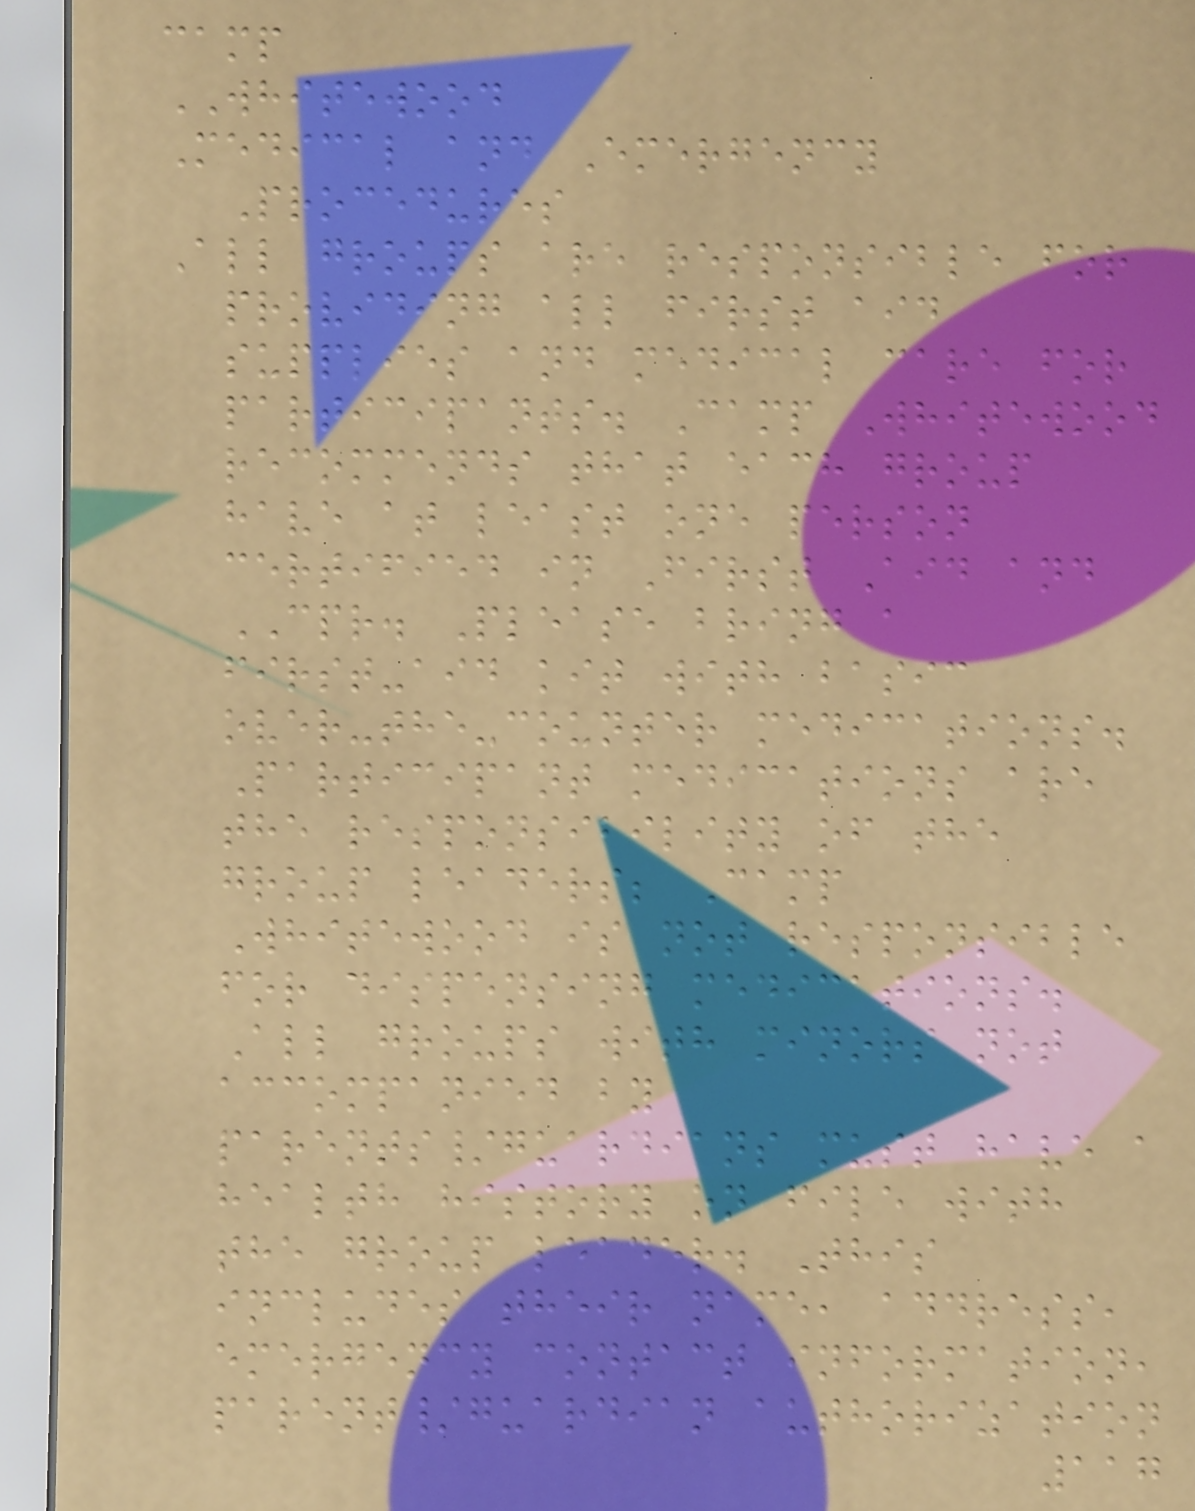camp
WHITEWOOD
Medical and Emergency
Procedures
All groups are responsible for
providing all first aid
supplies and medical care for
participants. Camp Whitewood
recommends that each group
have at least one person
certified in First Aid and
CPR. Please bring a
first-aid kit with basic
over-the-counter medications.
Participant medications are
the responsibility of the
group leaders; Camp
Whitewood is not responsible
for dispensing medications.
All groups with minors not
accompanied by
parents/guardians must have a
health history on file with
the group leader. This
includes their name, address,
emergency contact information,
parent/guardian authorization
117
